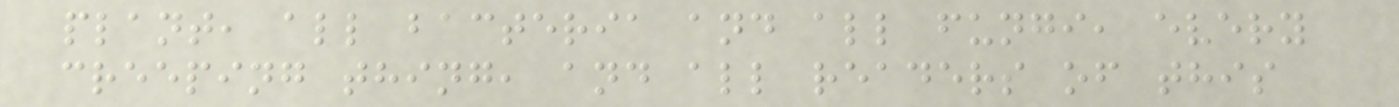plant, all bacteria and all fungi, every
creeping thing, and all readers of this
